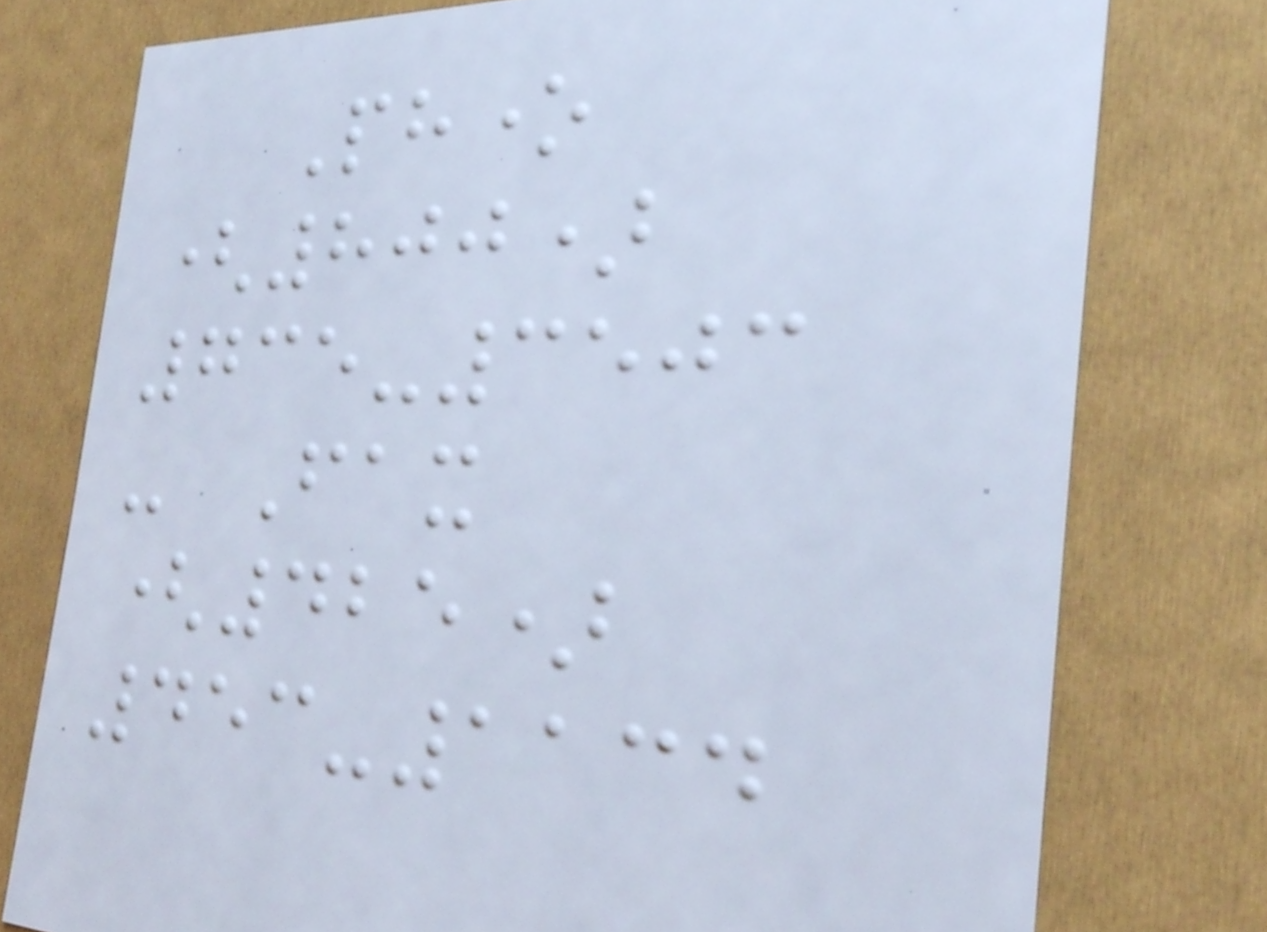Phone
(800)
735-3503
- Fax
(425)
453-1134
